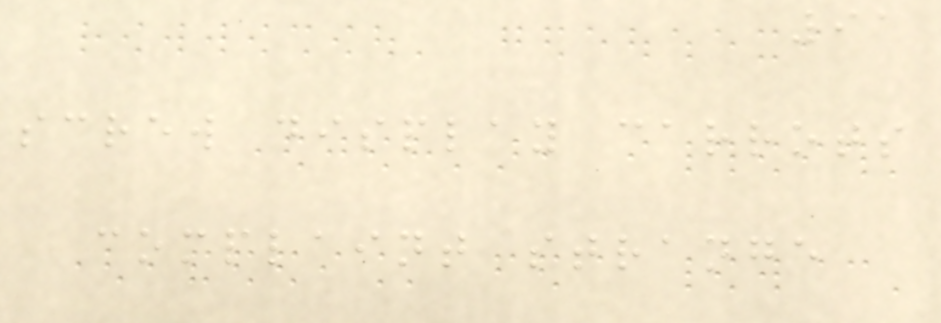91
screw display carrots
complaint strange
